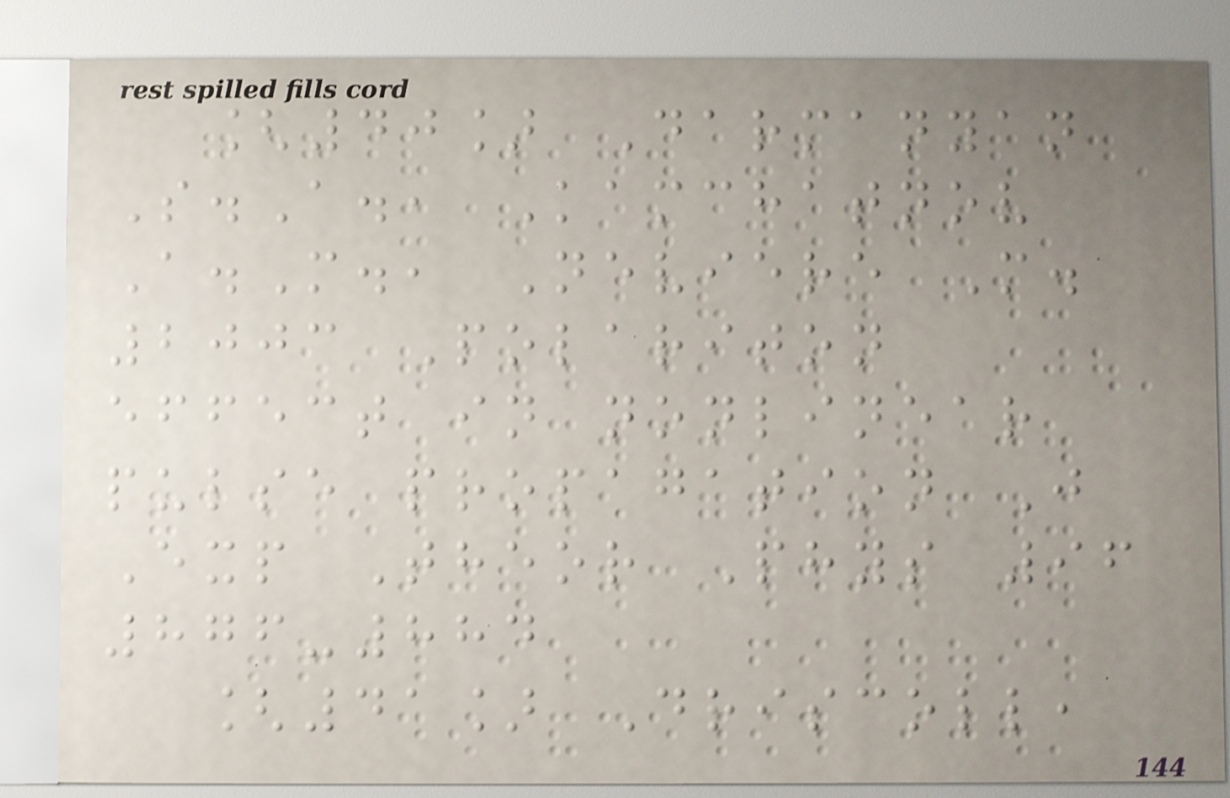[40] Darmanyan
S.A., Kamchatnov
A.M., Neviere M.
2003 Polariton
effect in nonlinear
pulse propagation J
Exp Theor Phys 96
876-884
[41] Driscoll,
